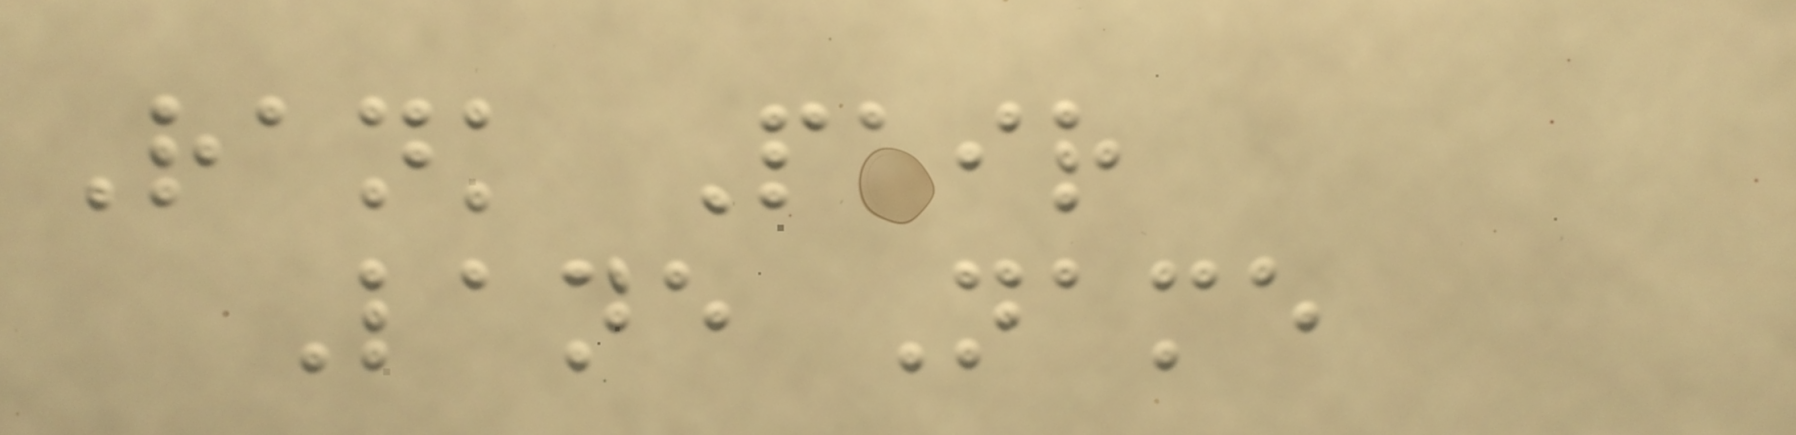Rank Pair
Lane Name
